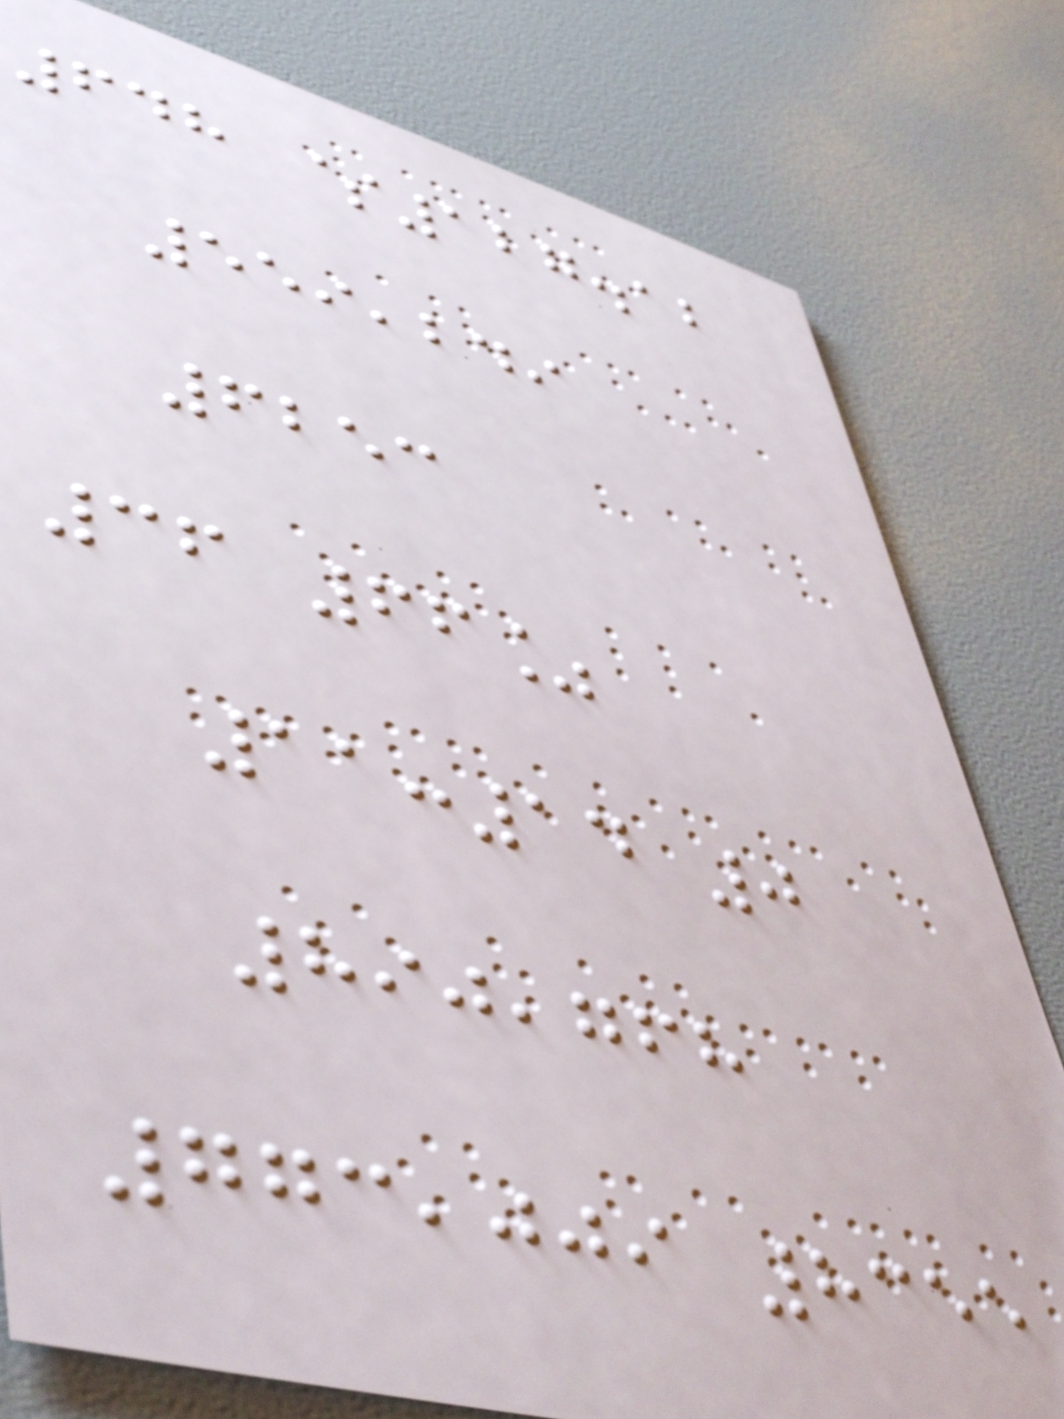648 $127.12
559,249
6253
36 66%
11:14 0
890,768
773,009 8355
